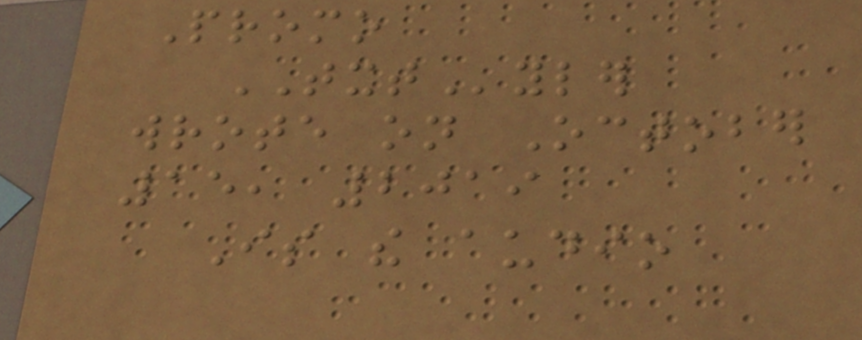Promo
TXTyler
wrote on October
15, 2019
Is the audio
